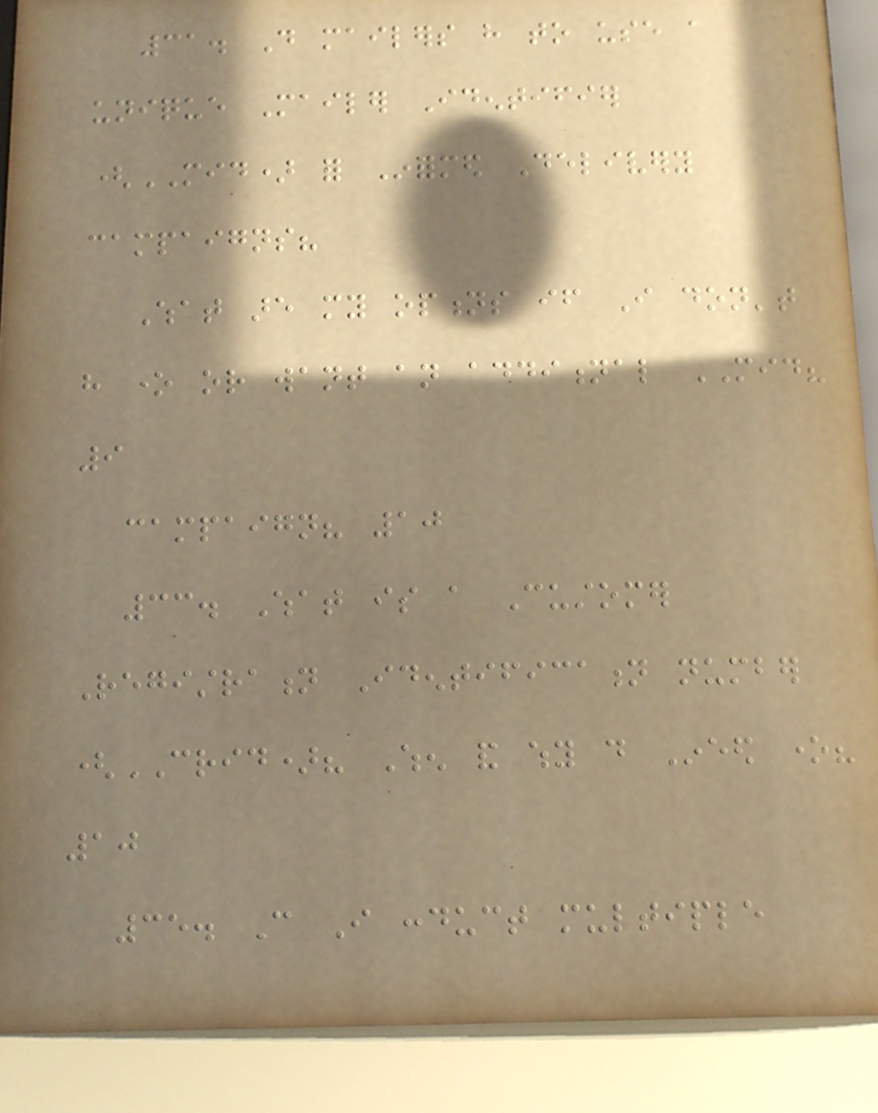31. Do mailers have to use a
unique Mailer Identifier
(MID) for Informed Delivery
campaigns?
What are my options if I don't
have one or want an additional MID?
9
campaign? 10
33. What is a Customer
Registration Identification number
(CRID)? When and why do Ineed one?
10
35. Can I conduct multiple
